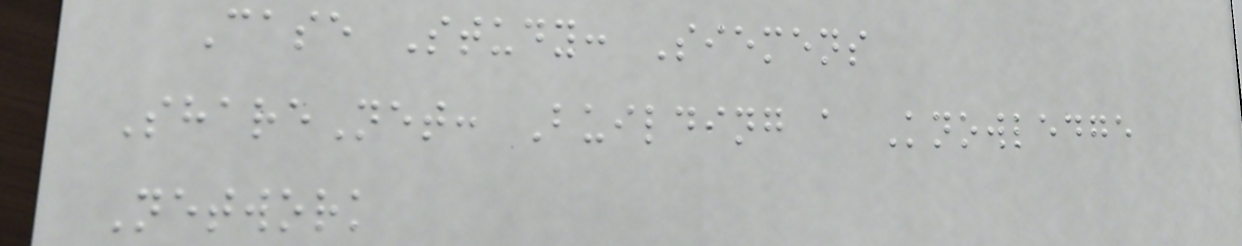Case Study: Siemens
ShareNet: Building a Knowledge
Network
